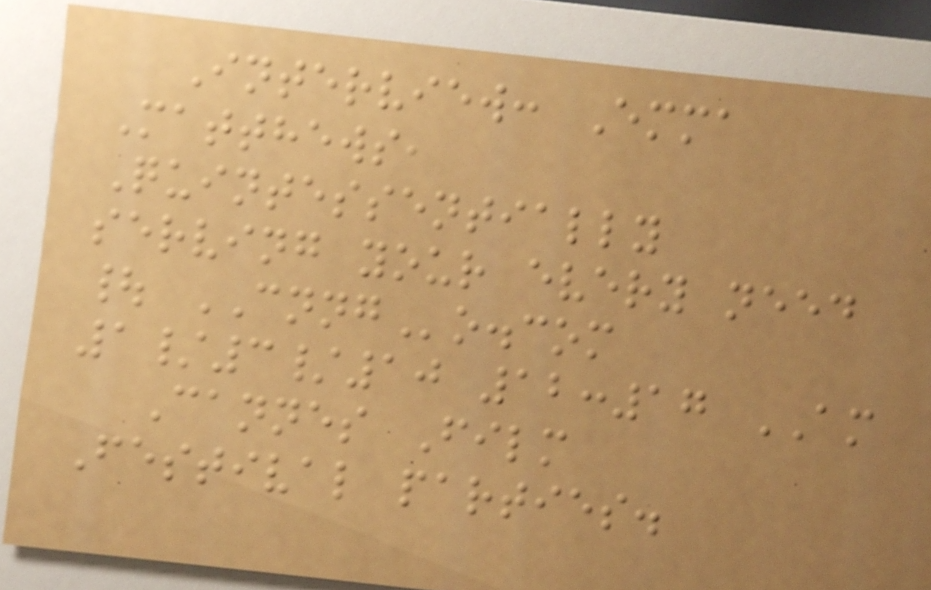Interview: Emma
Matthews,
Quintessentially
serving your every need
| CNNGo.com
1/3/10 12:17 AM
Cannes Film
Festival parties.
